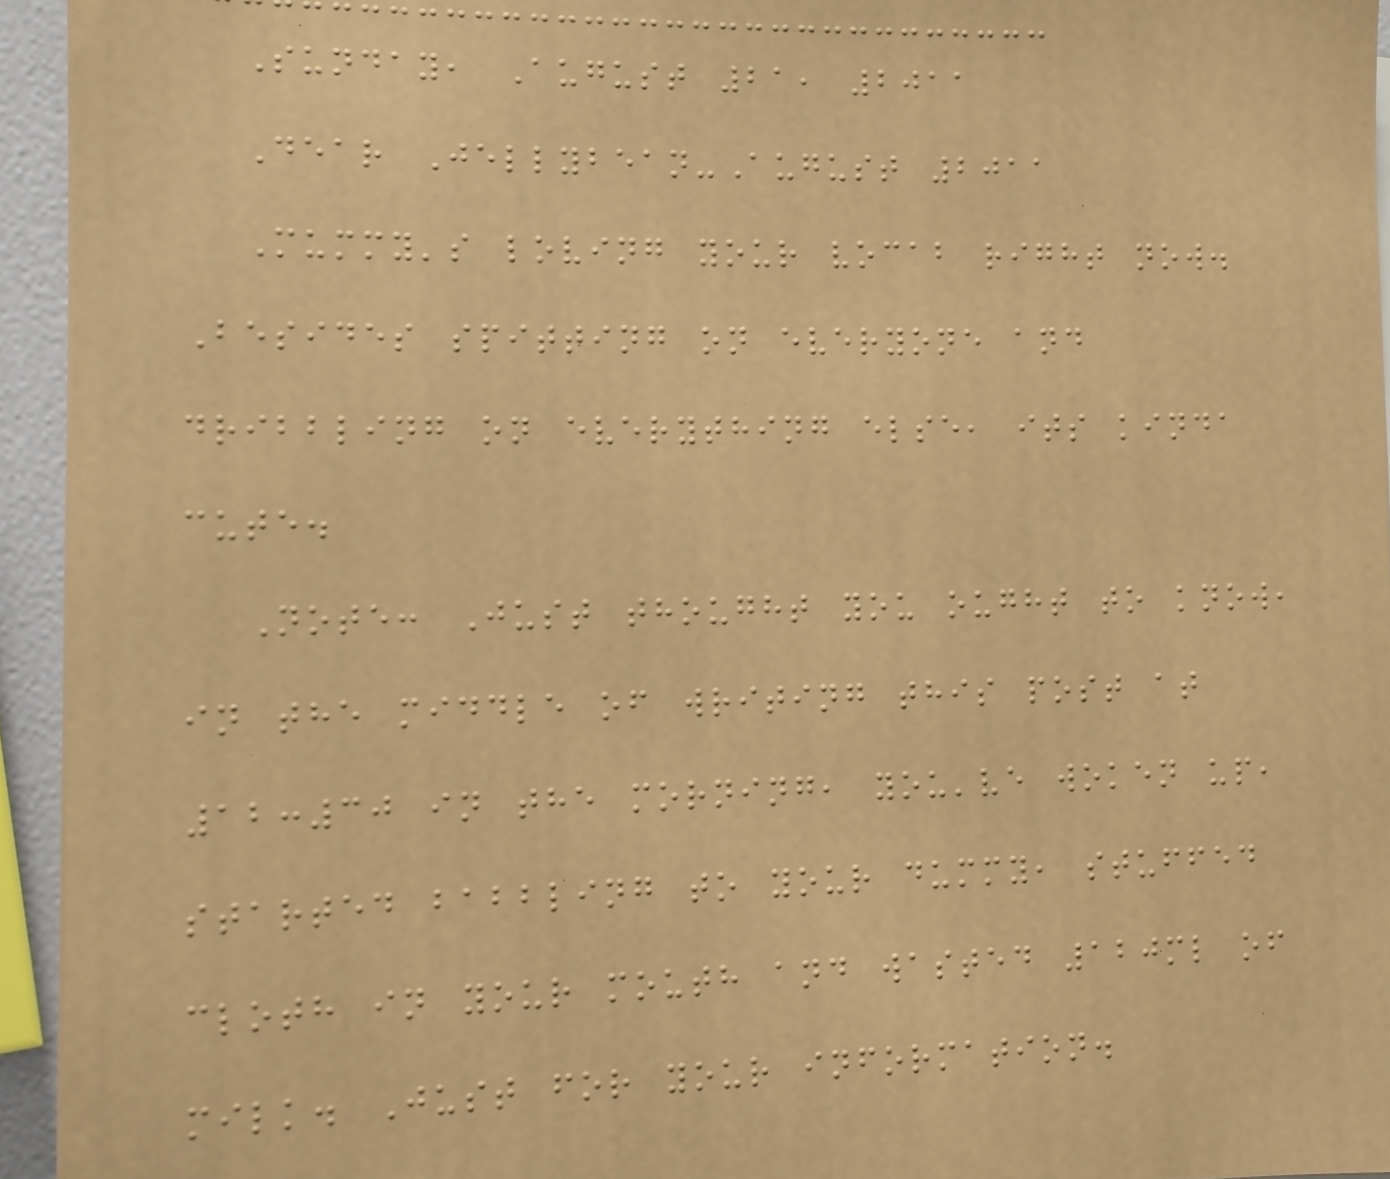Sunday, August 21, 2011
Dear Jellybean-August 2011
Mummy's loving your vocab right now.
Besides spitting on everyone and
dribbling on everything else, its kinda
cute.
Note: Just thought you ought to know,
in the middle of writing this post at
12:30 in the morning, you've woken up,
started babbling to your dummy, stuffed
cloth in your mouth and wasted 120ml of
milk. Just for your information.
